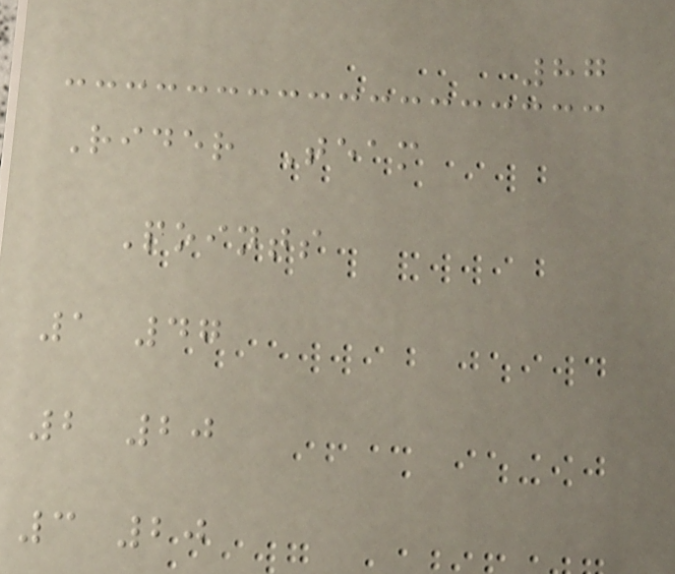87
Rider Team
Points
1 47
2 20
3 20
